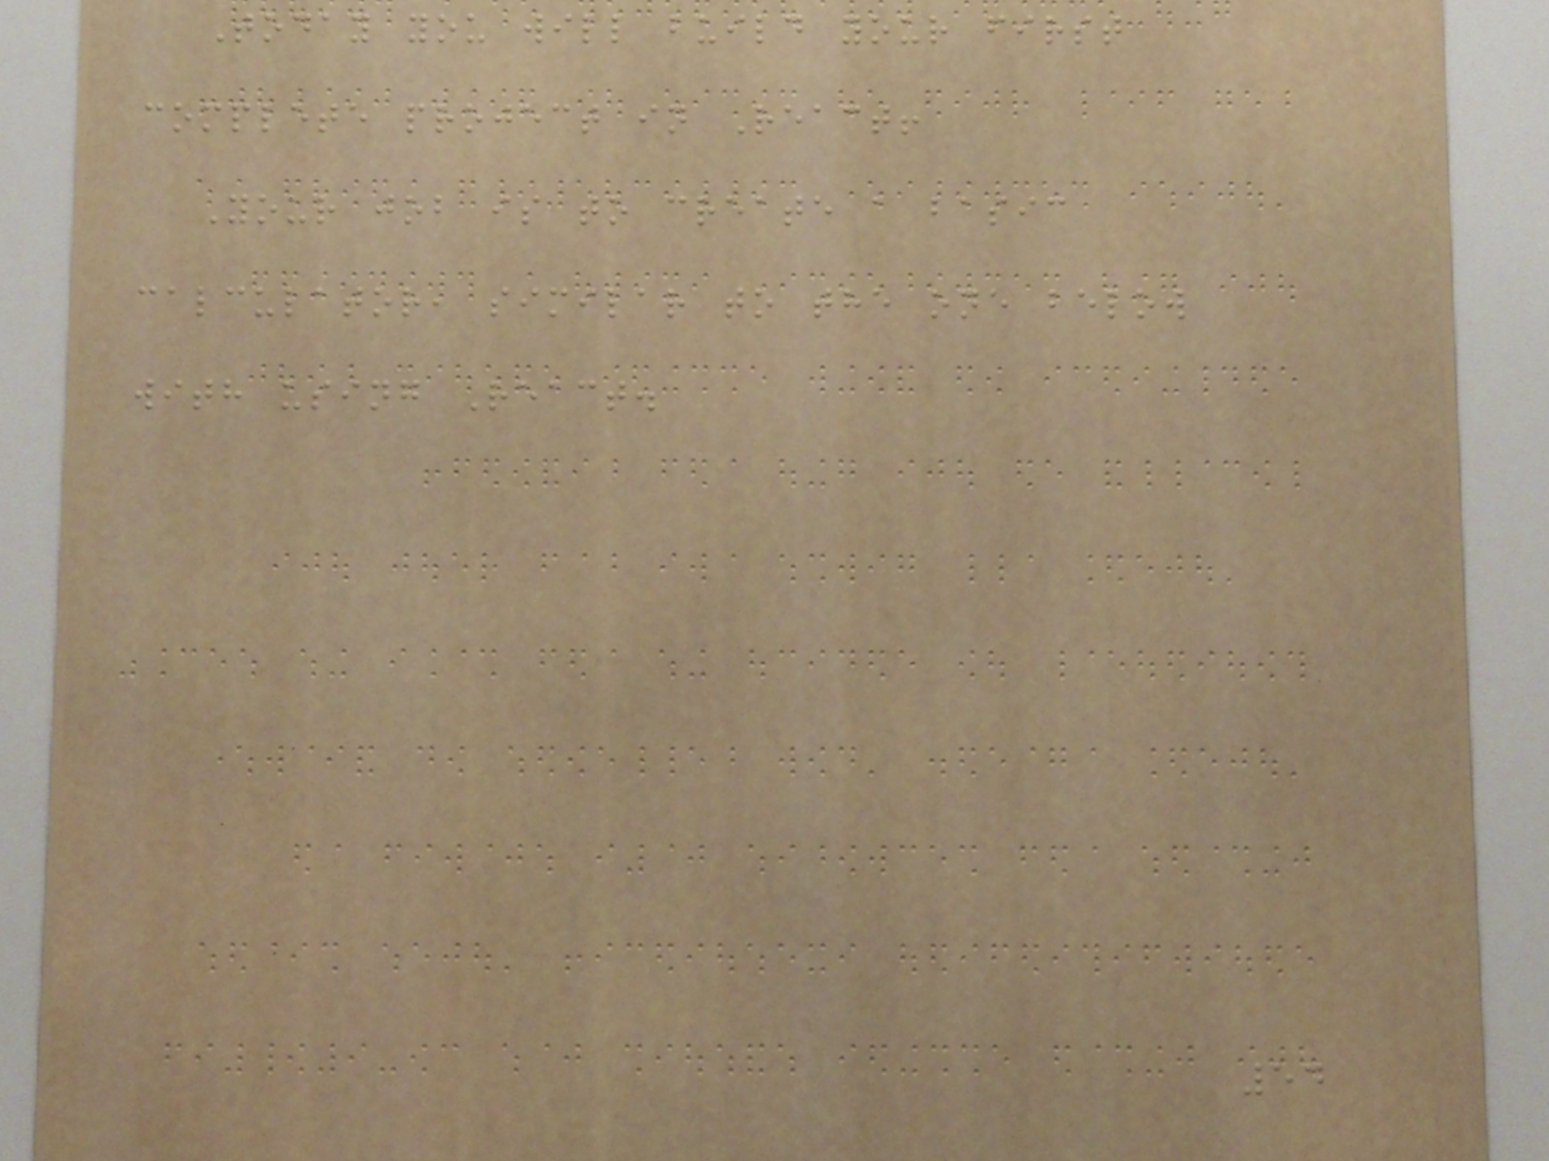Today you will build your first
complete project in React!
Your job is to create a basic
calculator, similar to the one below
with using React.
54
